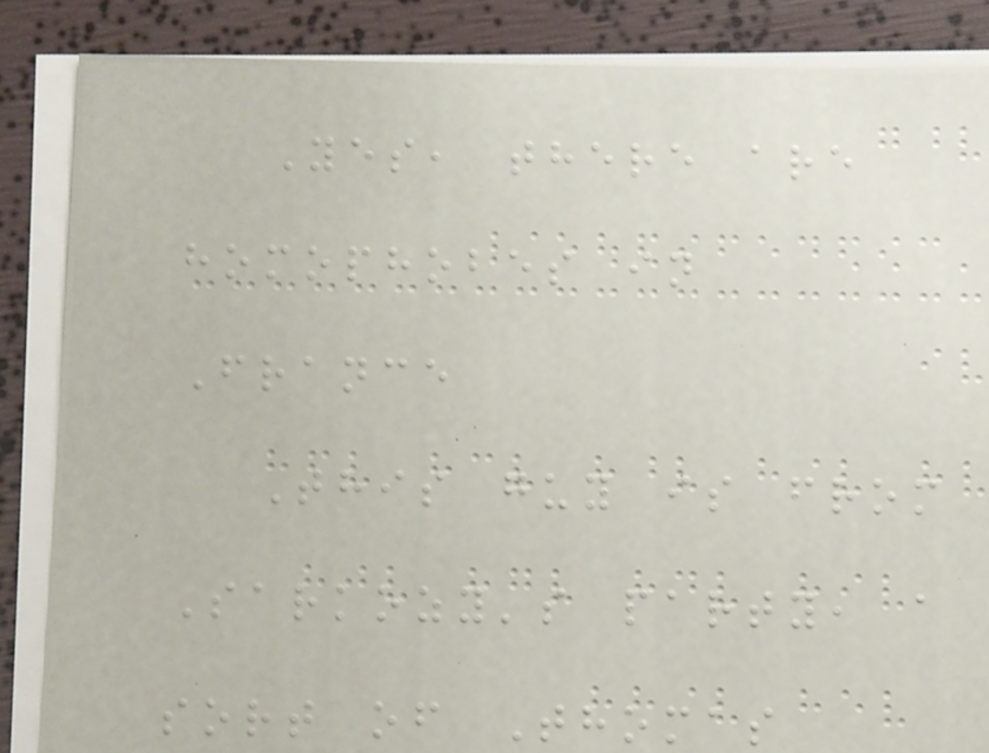Yes, there are
homophobes in
France
This guy is from
Sarkozy's party, a
sort of Thomas
